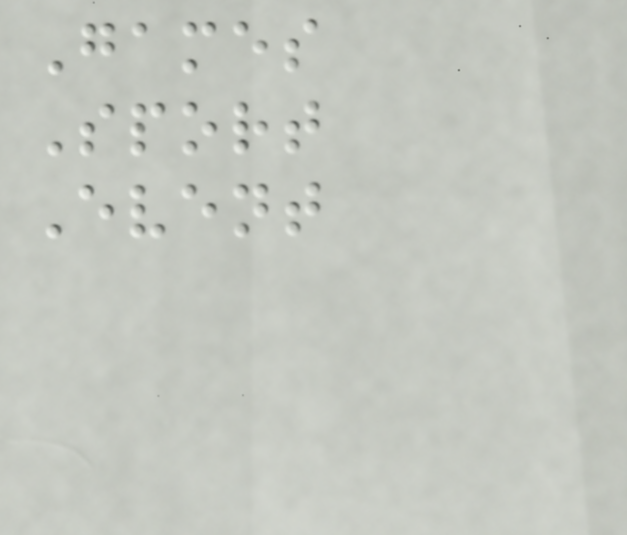Games
Sport
Event
